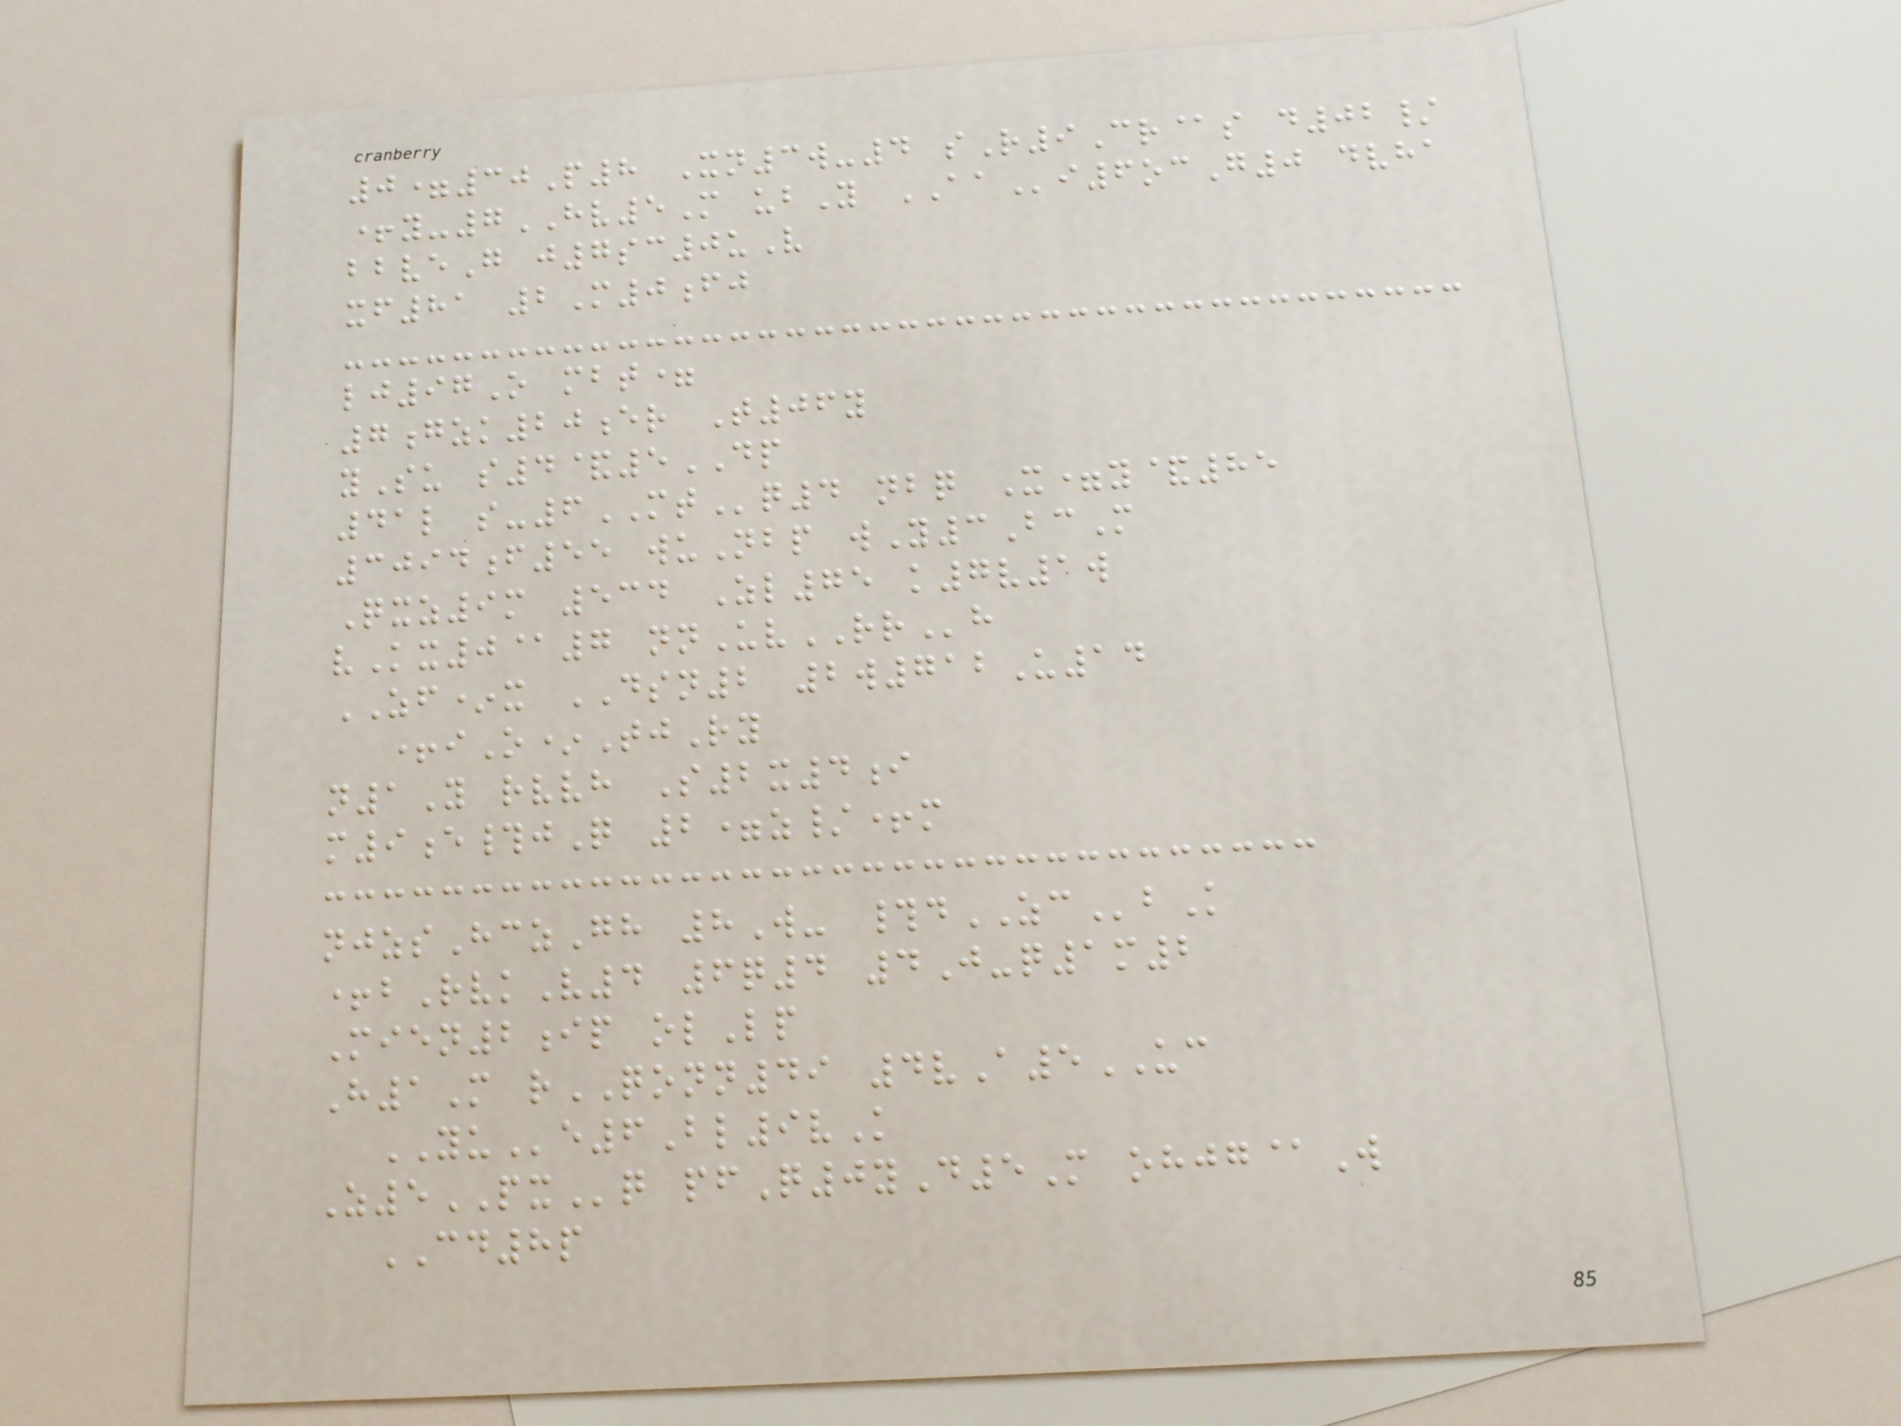0=30P8 Xn3w-4 sR9Cr@s d02/
+y-7HV5M ubY AAi6ocG0 dvha
bbveG j7sc0uV
xf81 2M0fj
lj97O mbt=
7gzk20er T06y
ySu s4&5DP
41l s-6MTq4 nbq X=y&85
3094f55 wuNbp wY3BcM
Qxz9m 534 Zl75 k7v1w
vKx0@7 nnUvRRh
ZF*x DSN2 2w712U14
+iO*TjRy
n1Y rvvh S2x4i
m9e#jQ 2=z/+m
njzsHczGh 8W- #dZCbK
+bRvkV4 6q4 4J-q1m2
Mien2ip olLp
H1M rQONN49 4vA5UC
YUe6Bl9vK
Z5PXq pfQ0yD5M ohjg@W
CD8p
